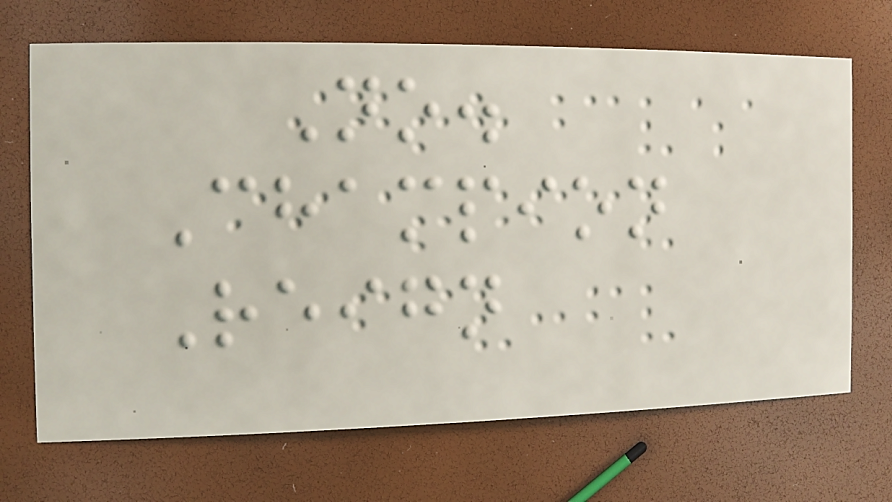No.
Champion
Reign
